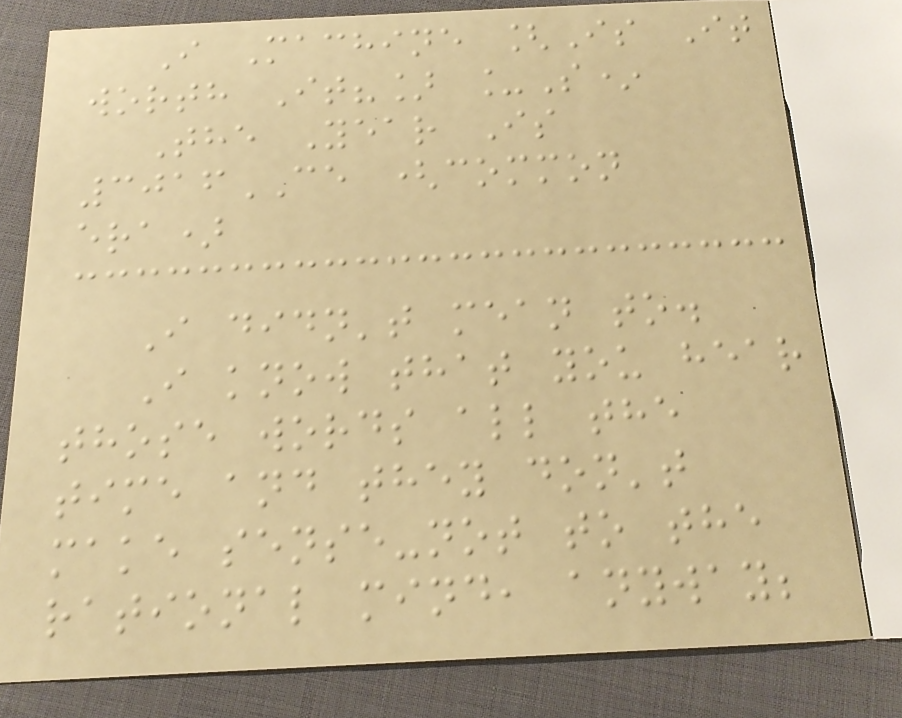I Machine [Is It
worth It?] _S*
The Year Is
3016CE (common
era)
I didn't mean to.
I know that you hear
those words all the
time and they don't
make sense-not to the
rational mind, anyway;
